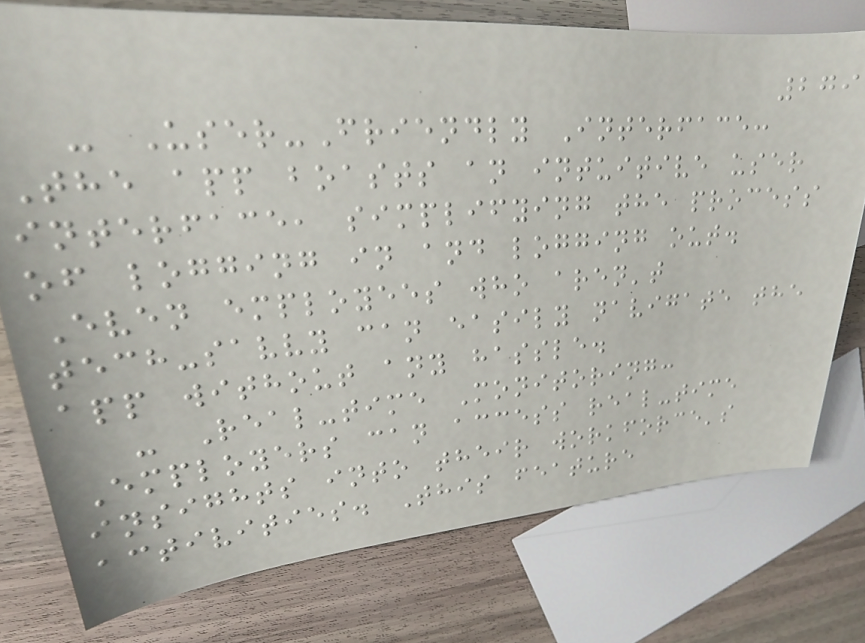279
- User-Friendly Interface:
The app boasts an intuitive user
interface, simplifying the process
of logging in and logging out.
Even employees who aren't
tech-savvy can easily navigate the
app without any hassle.
- Real-time Monitoring:
Employers can access real-time
insights into their workforce's
activities. This feature
